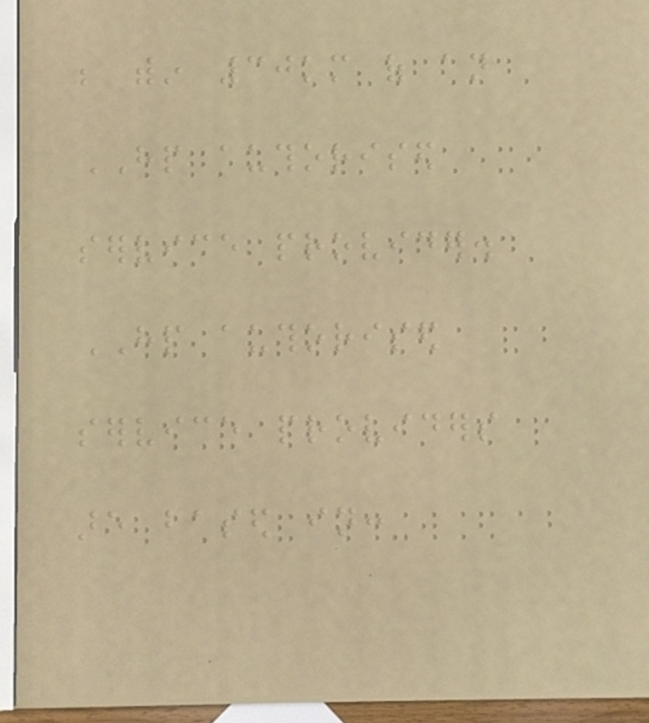be within 30km of an
HP authorised
service provider.
HP authorised
service providers
are based in:
